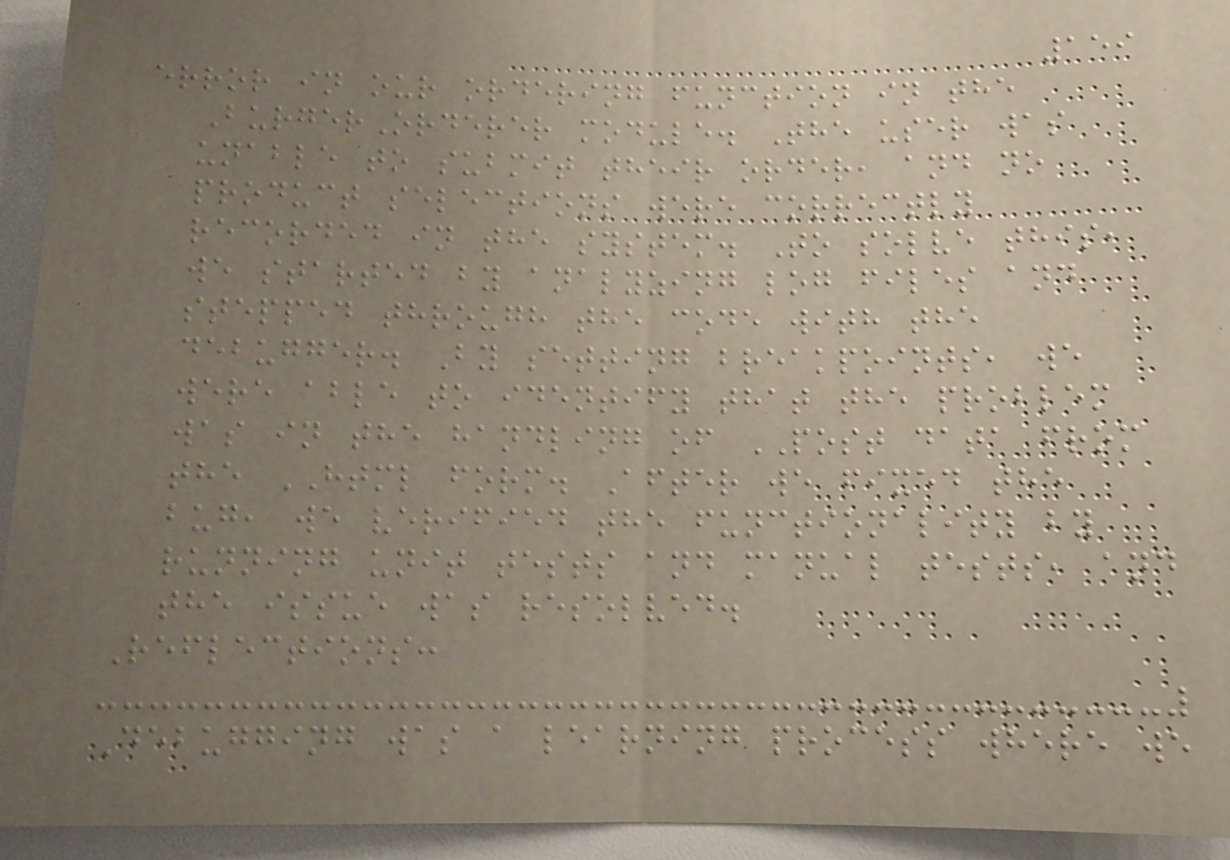159
error in our ordering function in the
BurgerOrderer module. The user was
unable to submit their order, and no
product selections were correctly
recorded in the system. To solve this,
we started by analyzing log files and
stepped through the code with the
debugger. By setting breakpoints, we
were able to identify that the problem
was in the handling of POST data from
the HTML form. After we fixed the
bug, we verified the functionality by
running unit tests and manual tests, and
the issue was resolved.
Reflections:
Debugging was a learning process where we
